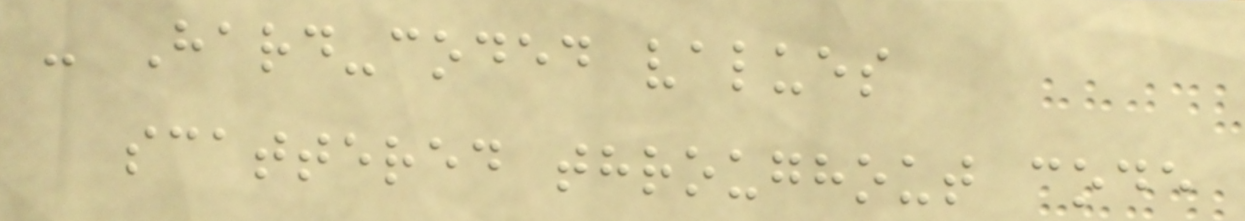- Hard-coded values
scattered throughout code
